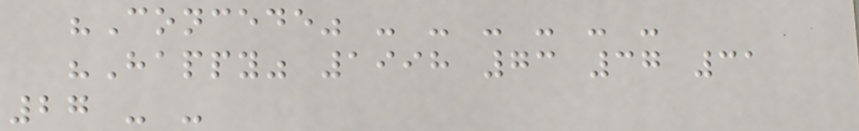"Concede" - - - - - -
"Happy" 1998 73 37 31
27 - -
